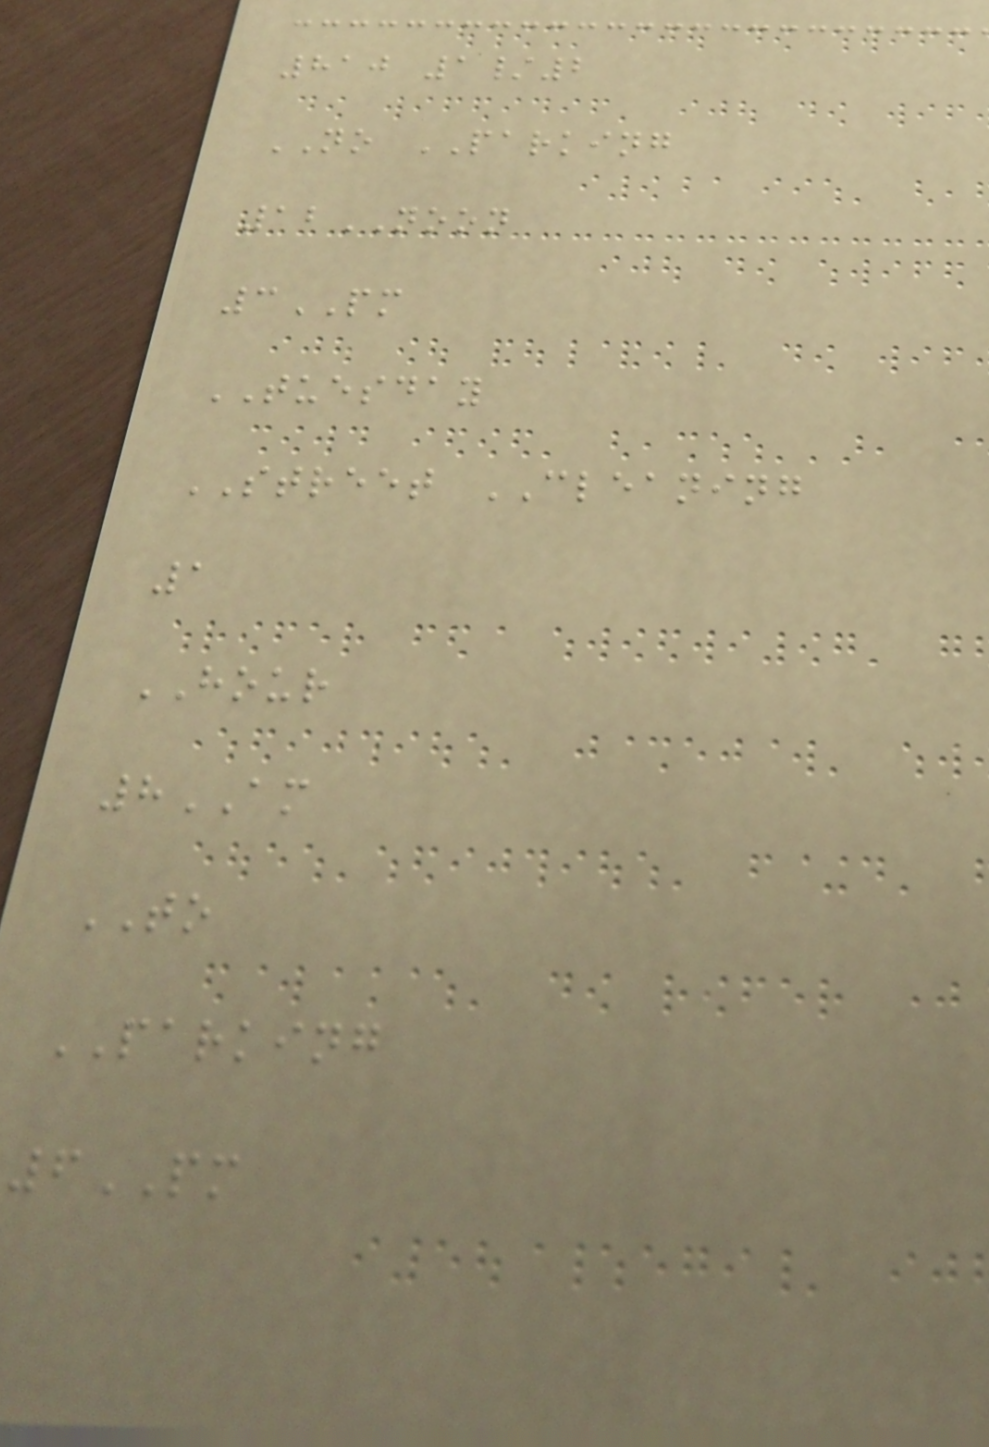810 1/2
NO PARKING
12NOON
3PM
TUESDAY
STREET CLEANING
1
HOUR
8AM
TO
PARKING
6PM
